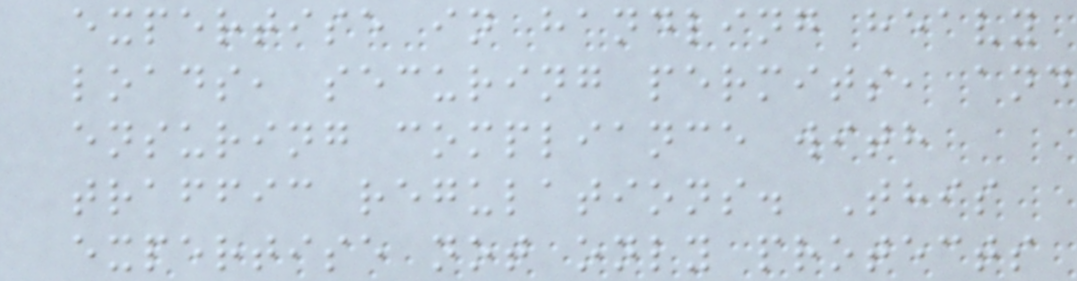expertise in handling heavy
loads, securing permits, and
ensuring compliance with
traffic regulations. This
expertise not only protects
